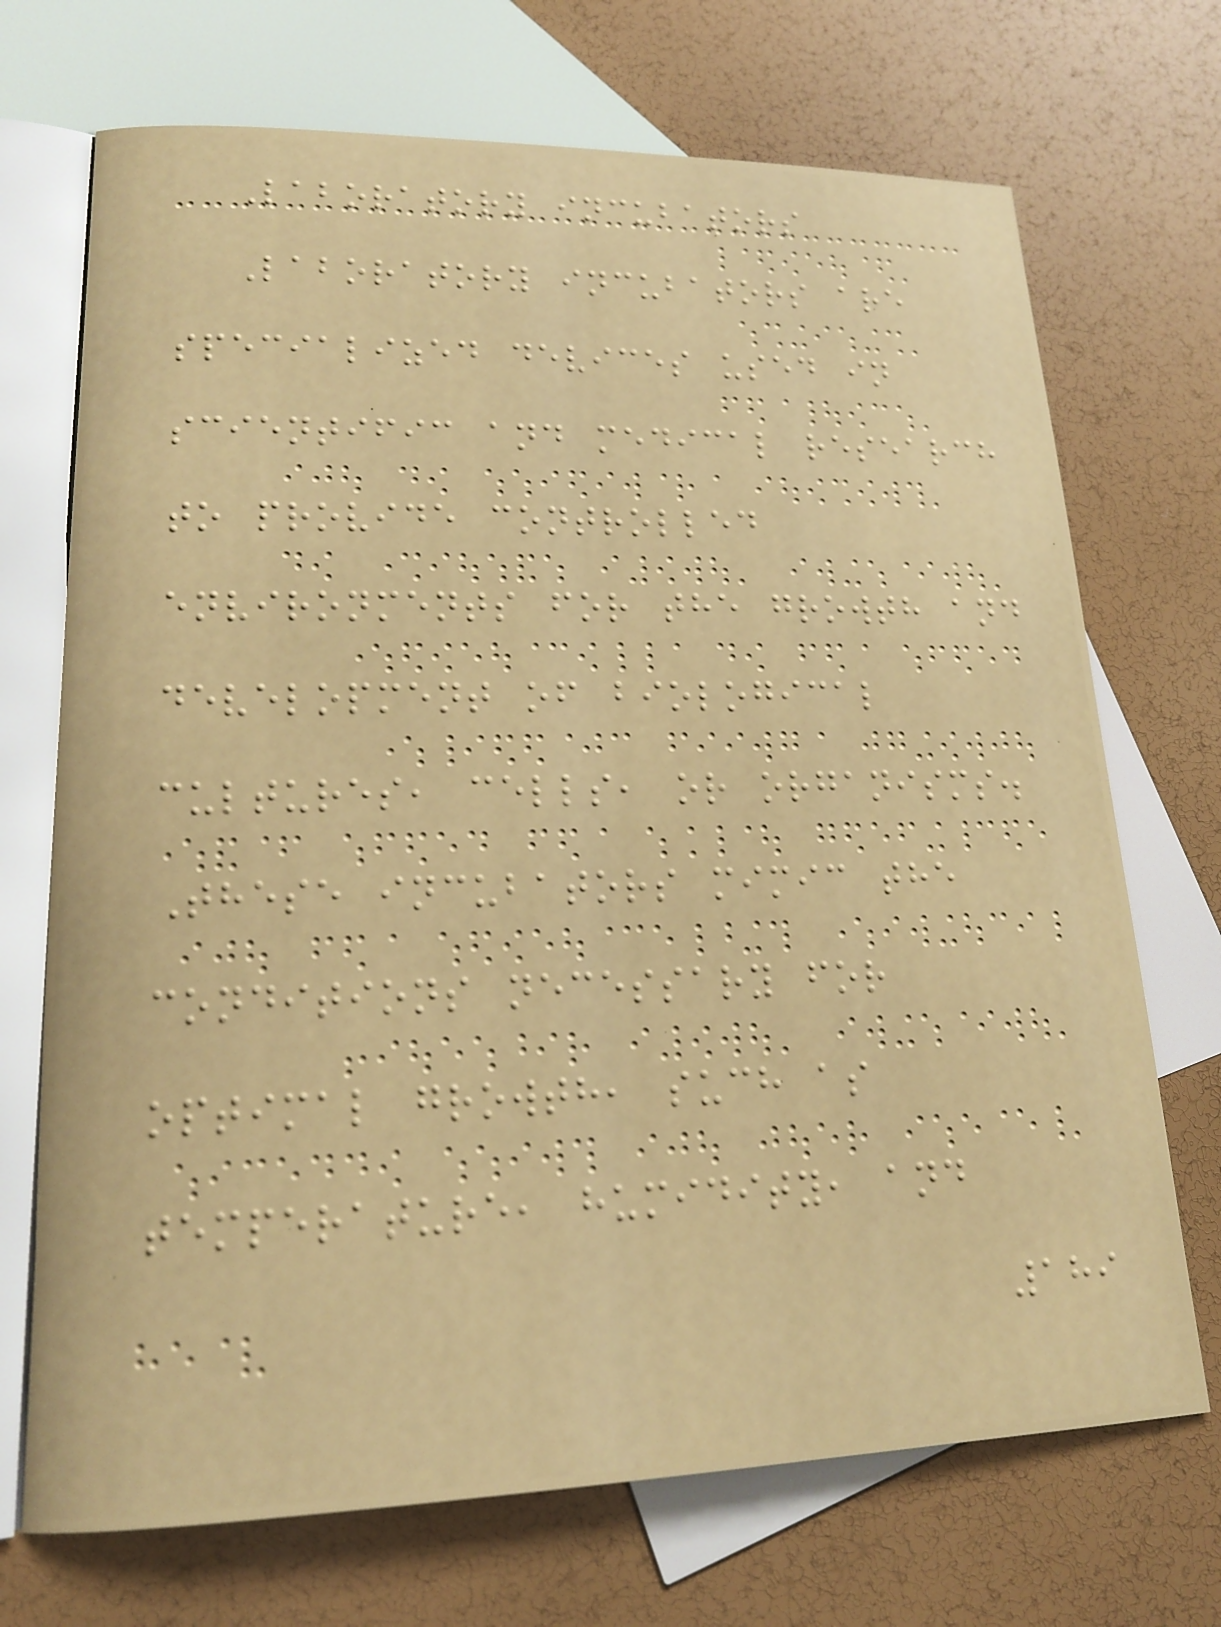Laboratory incubators
Laboratory incubators are
specialized devices used in
scientific and medical research
to provide controlled
environments for the growth and
development of biological
cultures, cells, or organisms.
These incubators mimic the
conditions necessary for
optimal growth, such as
temperature, humidity, and
189
